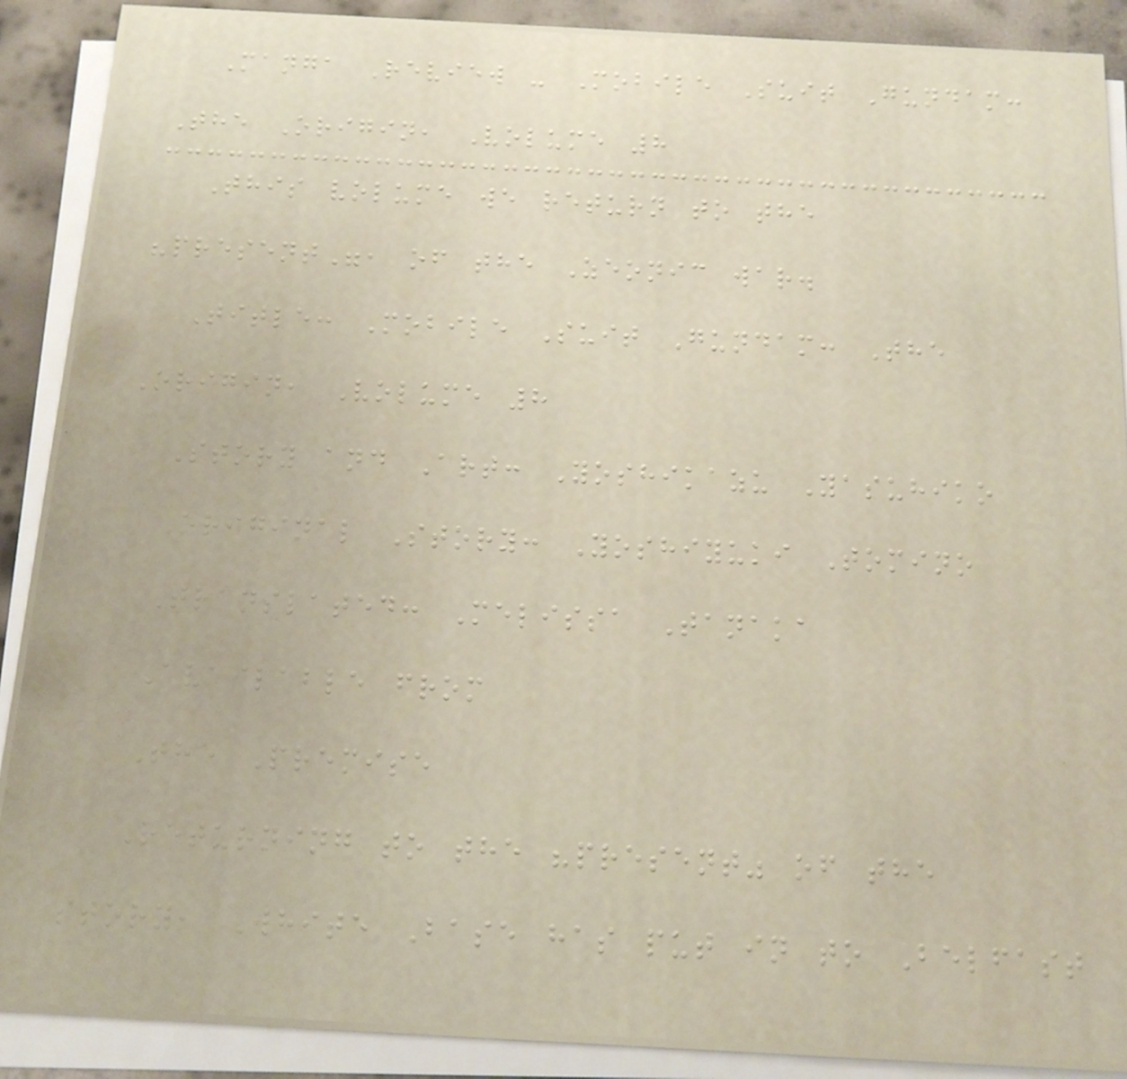Manga Review - Mobile Suit Gundam:
The Origin, Volume 8
This volume we return to the
"present", of the Zeonic war.
Title: Mobile Suit Gundam: The
Origin, Volume 8
Story and Art: Yoshikazu Yasuhiko
Original Story: Yoshiyuki Tomino
Translated: Melissa Tanaka
Available from
The Premise
Returning to the "present" of the
story, White Base has put in to Belfast
